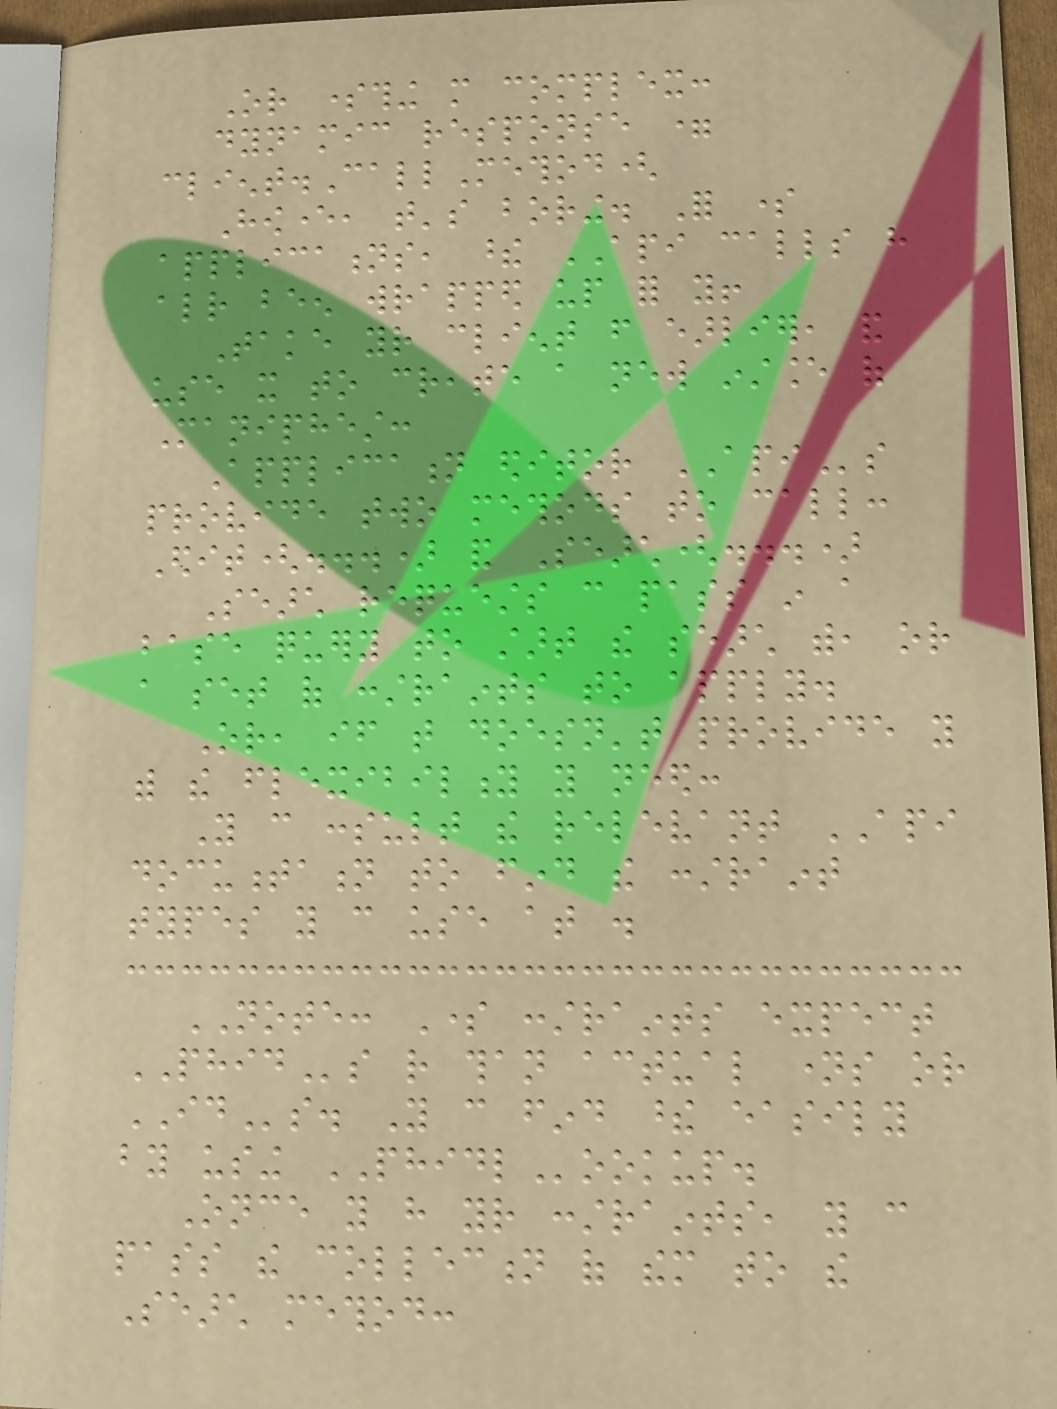Or something more complex:
dynamic response =
client.CallMethod(
However, that's boring. For some
applications, these API calls have
already been wrapped up for you!
Take your client from earlier, and
use it to create a new instance of
Maniphest:
Application editor APIs
provide two methods to call:
Edit(...) and Search(...)
Search requests can pass in a
base query to start the search with, or
a set of constraints to apply.
Or, if that doesn't provide you
with the flexibility you need:
You can consult the relevant API
documentation to find the constraint
types you can use at .
NOTE: Some constraints expect
PHIDs rather than actual names or
IDs. You can find these easily
by using PHIDLookup.
Once you have your constraints, you can
pass the collection of them to the
Search method:
